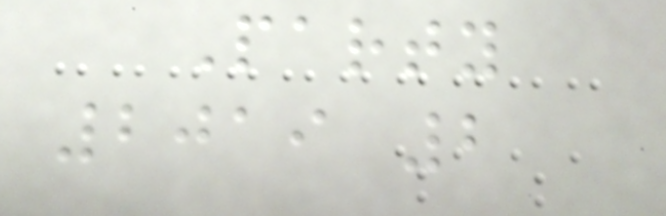Party
2019 2
